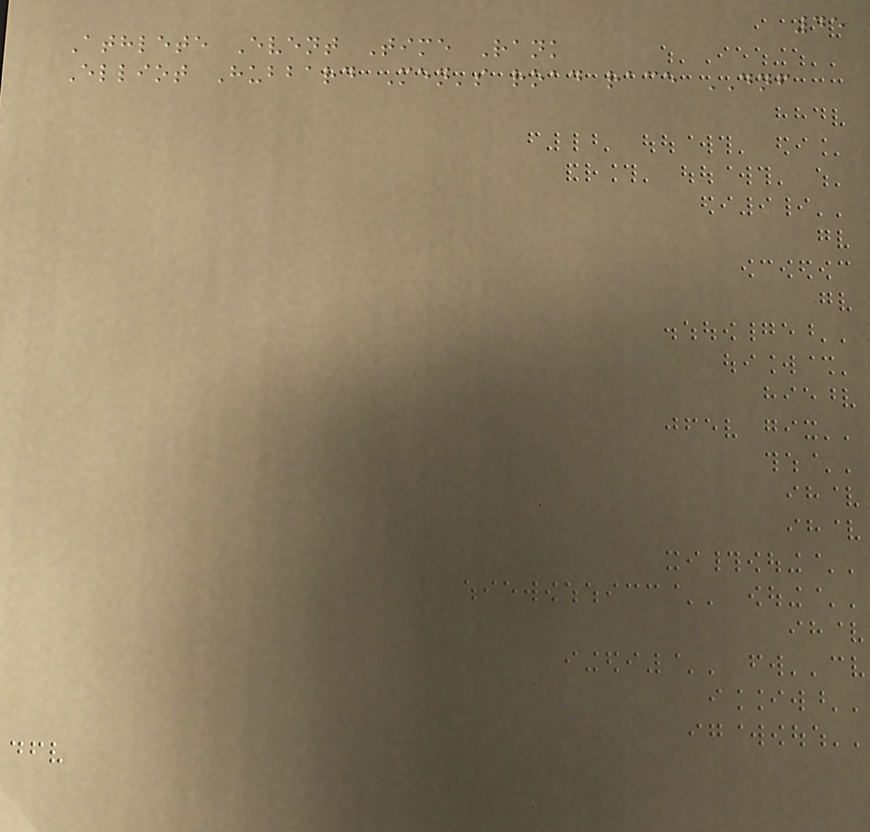45
Athlete Event Time Rank
Elliot Hubbard Men's road race DNF
